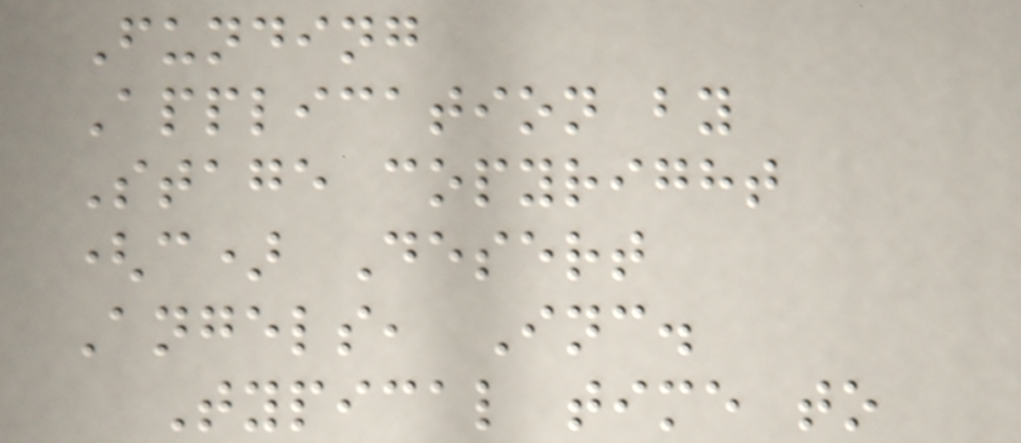Funding
Application by
Stage copyright
(c) Desert
Angels, Inc.
Typical time to
